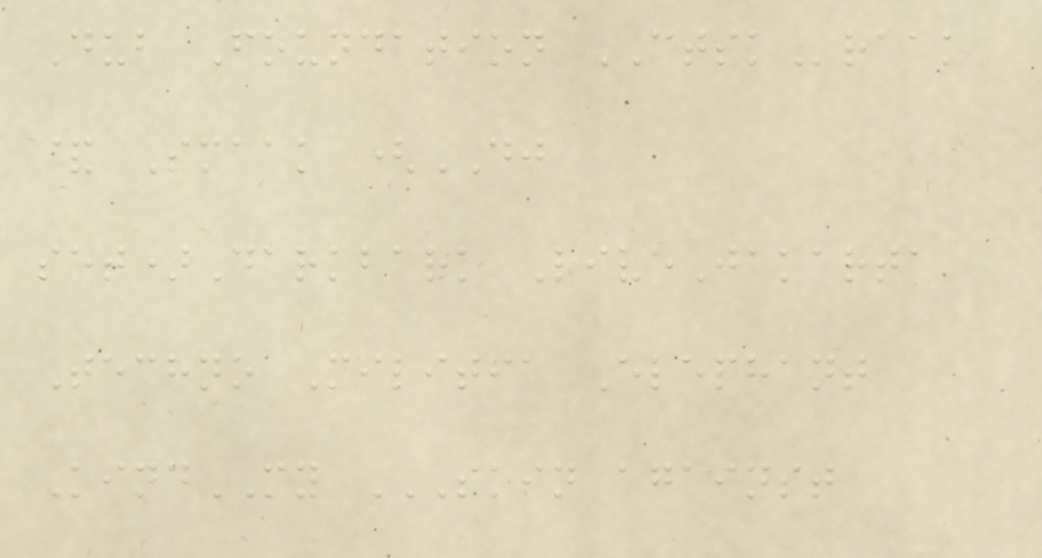Dub Foundation CTSKraak
& Smaak (DJ
set)Darkbark LiveJakarta
Techno Militia Elephant
KindMY SKIN AGAINST
